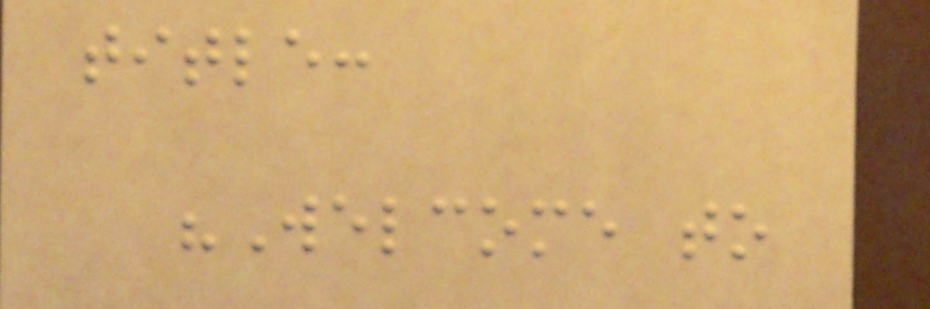title:
"Welcome to
